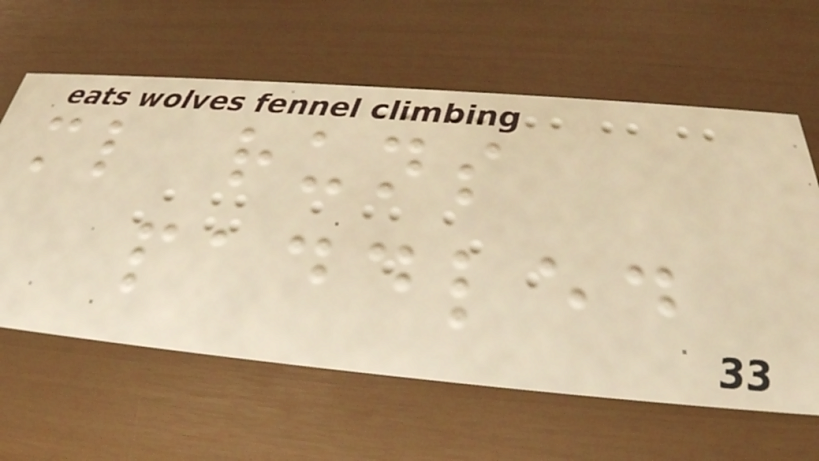ml runs
paddled
